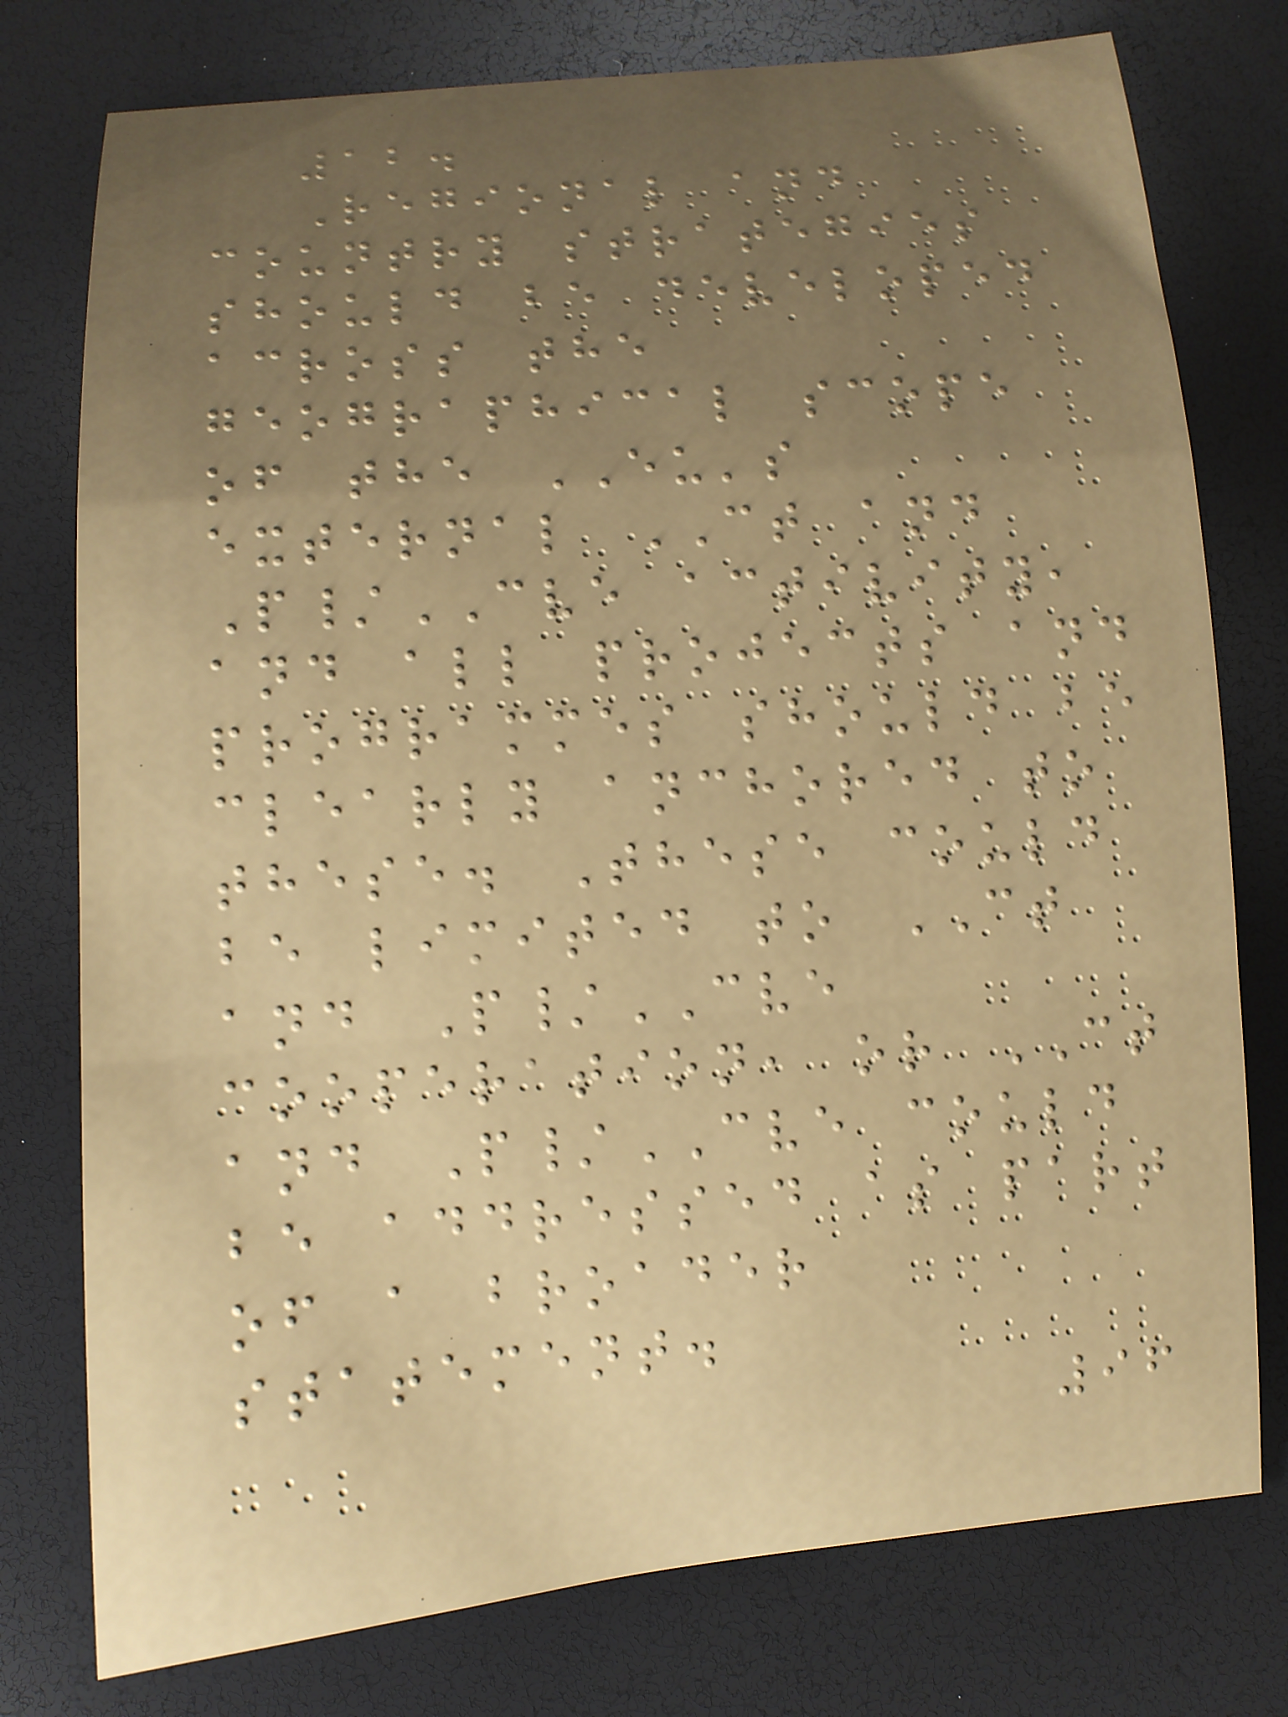12.
Regional and
country strategies
should be developed
across the
geographical scope
of the EU's
external CT and
P/CVE activity,
and all projects and
programmes should be
clearly anchored to
these. These could
be limited to CT
and P/CVE
cooperation, or CT
and P/CVE could
be addressed as part
of a broader
statement.
96
